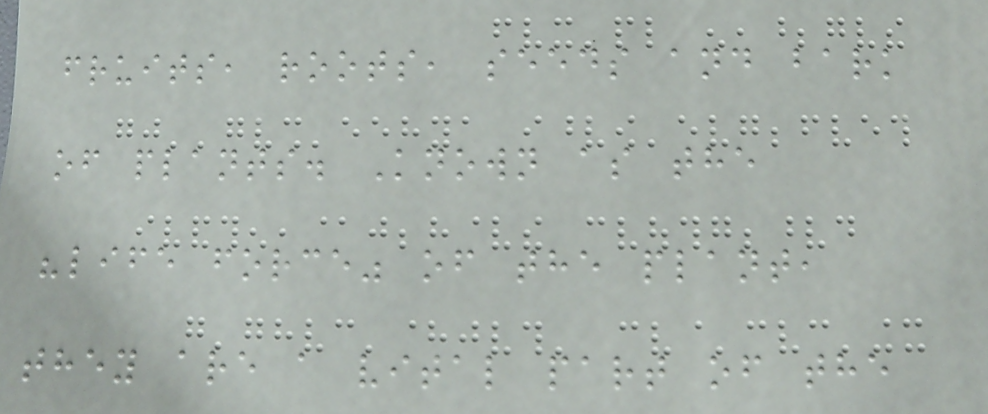fruits, roots, seeds and bark
of plants. Known as the
"life force" of the plant,
they are a vital part of the
